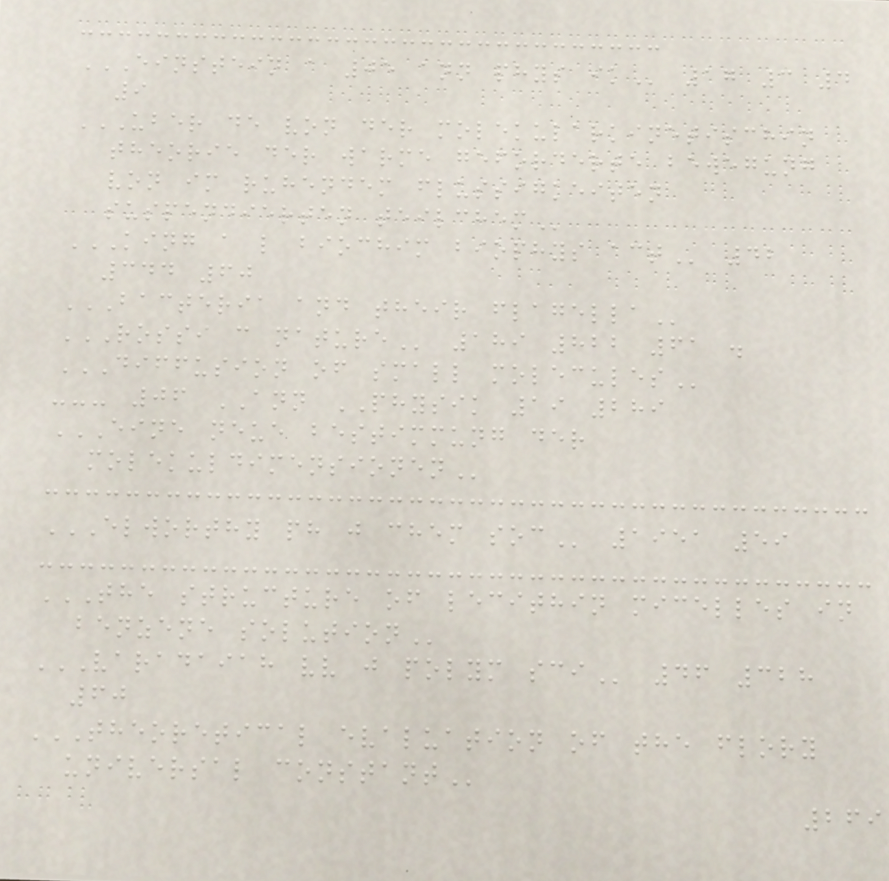EINSTEIN A 05 ANN PHYS IK 17 3 4
9
UBER DE VON DER MOLEKULARKINETISCHIN
THEORIE DER WARME GEFORDERTE BEWEGUNG
VON IM RUHENDEM FLUSSIGKEITEN
SUSPENDIERTEN TEILCHEM
KING A L BIOCHIM BIOPHYS ACT 42
344 60
BACTERIA AND THEIR FLAGELLA
ROSSI C NATURE 189 822 61 .
DIFFUSION OF SMALL MOLECULES
--- 06 ANN PHYSIK 19 289
EINE NEUE BESTIMMUNG DER
MOLEKULDIMENSIONEN
ELWORTHY PH J CHEM SOC 1951 59
THE STRUCTURE OF LECITHIN MICELLES IN
BENZENE SOLUTION
VARADAIAH VV J POLYM SCI 46 328
60
THEORETICAL EVALUATION OF THE FLORY
UNIVERSAL CONSTANT
269
